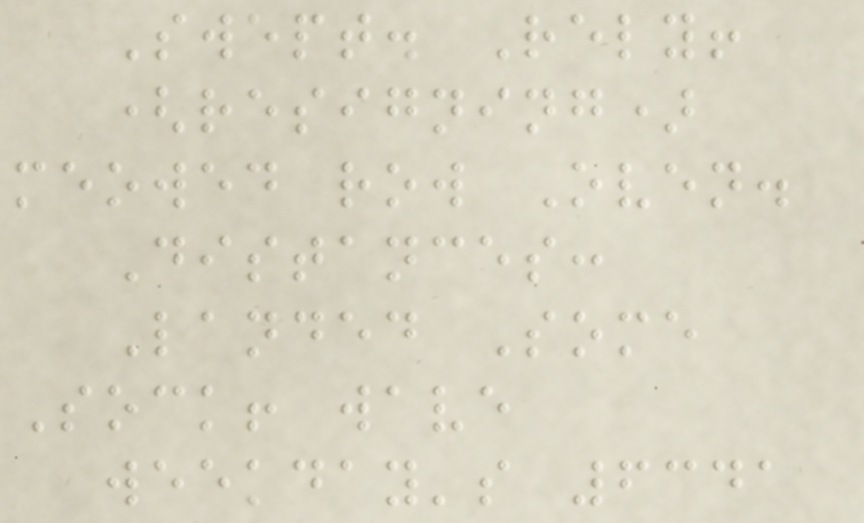Swept. Rely!
(resigning)
meowed row Oven.
Distances:
Landed Some
Sock! wave
weekday's 6341
